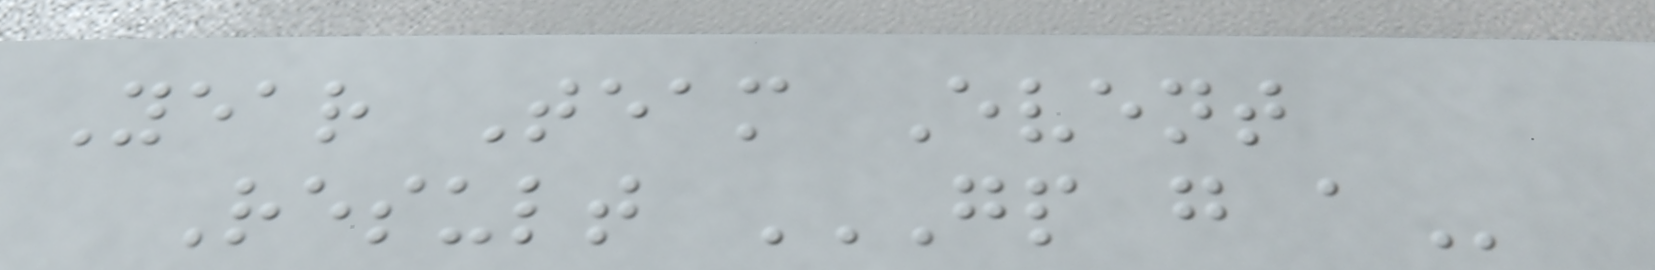Year Team Event
Result GP G A
